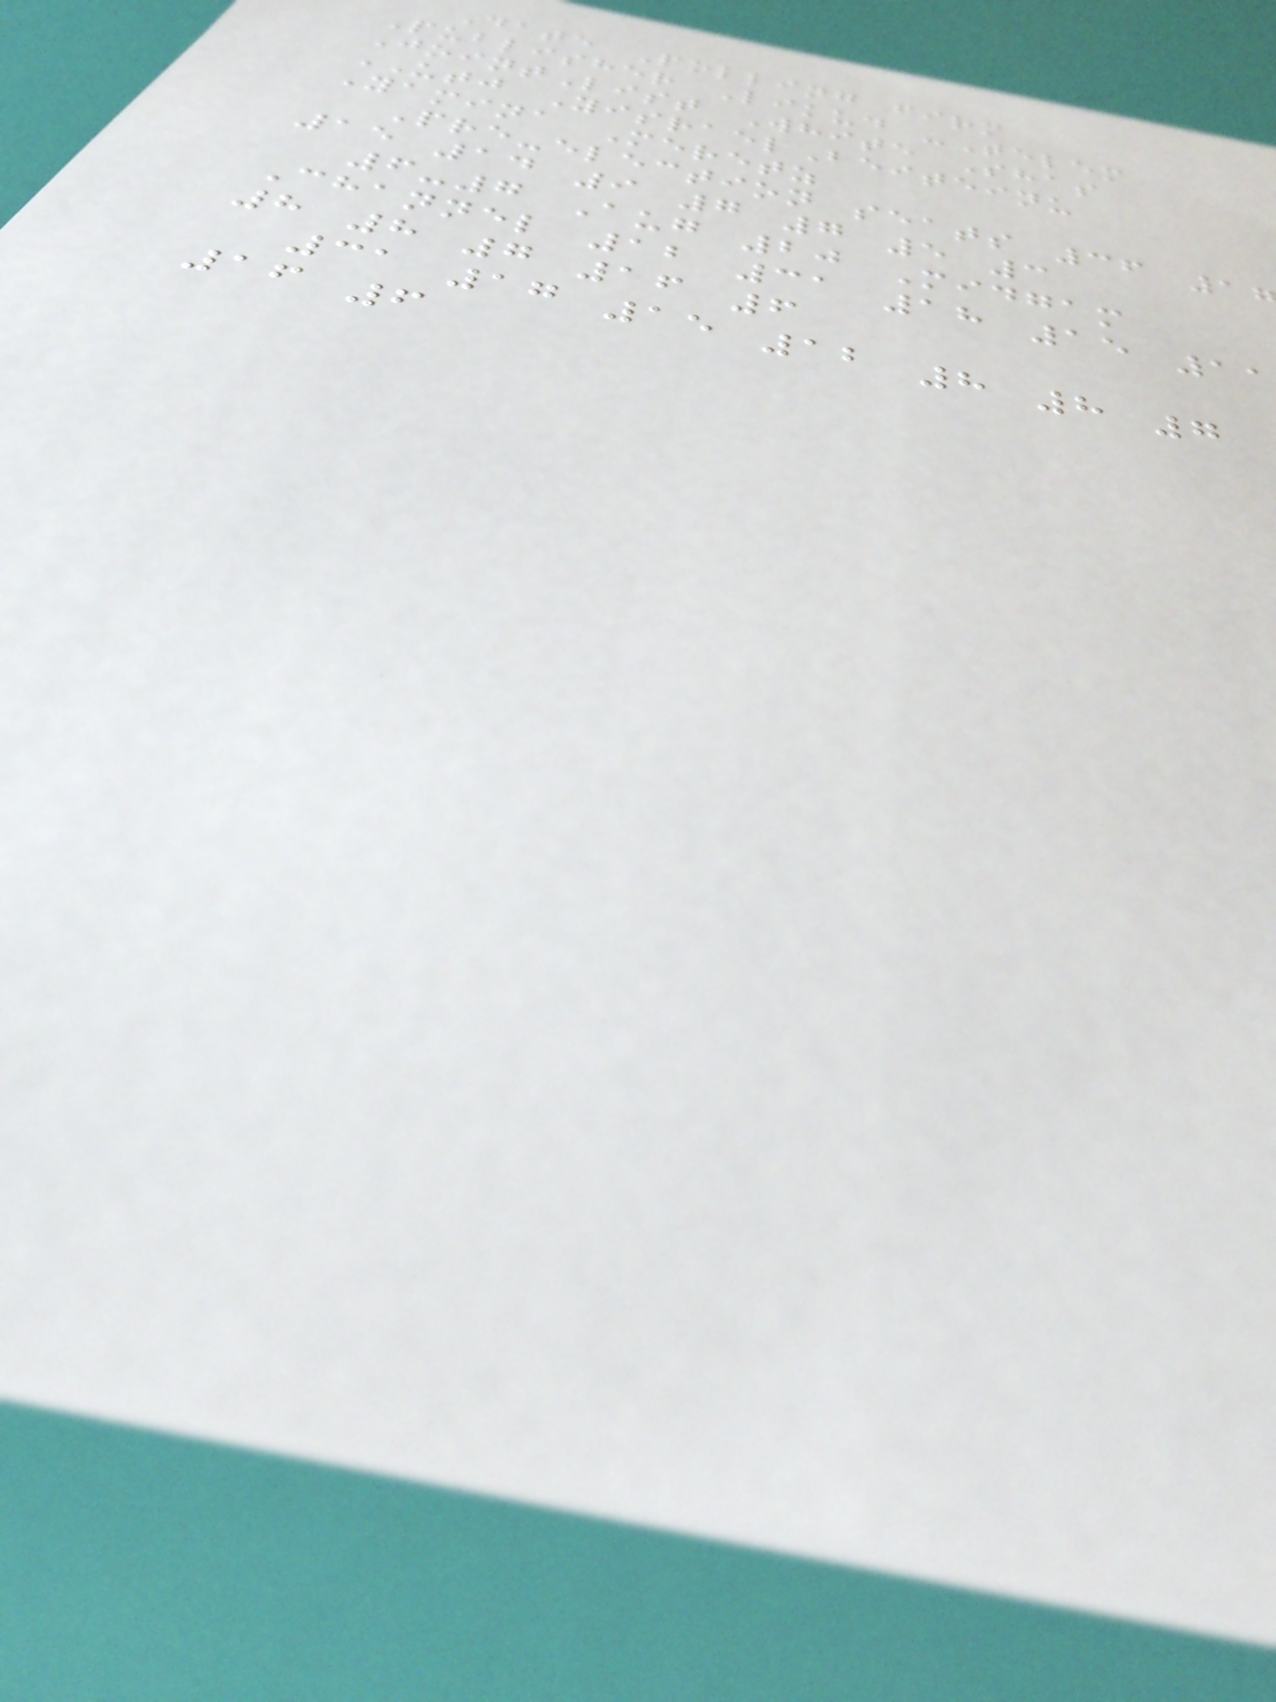Date Polling firm
Publisher Likud -Telem
JointList White Shas
UTJ YisraelBeiteinu
Yamina Meretz
Pre-election seats 36 1
15 14 9 7 7 5 3
6-7 Aug 20 Midgam
Channel 12 31 18 15 1
8 8 7 16 6
31 17 15 12 8 8 7
16 6
